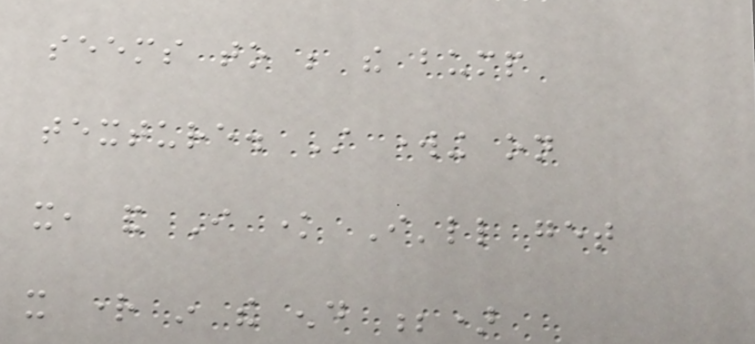seems to be the bump
texture. Still working on
it, and I know I'll get
it right in the end ;)
